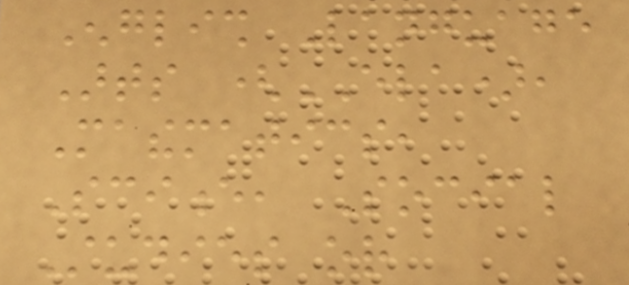English Language
Arts (ELA),
Mathematics,
Science, Social
Studies or
